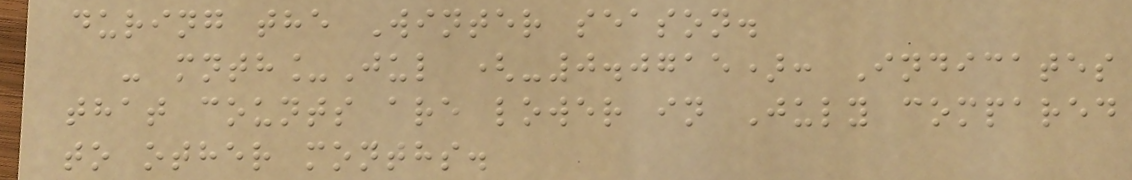during the Winter season.
- mnth_Jul (-0.0715): Indicates
that counts are lower in July compared
to other months.
